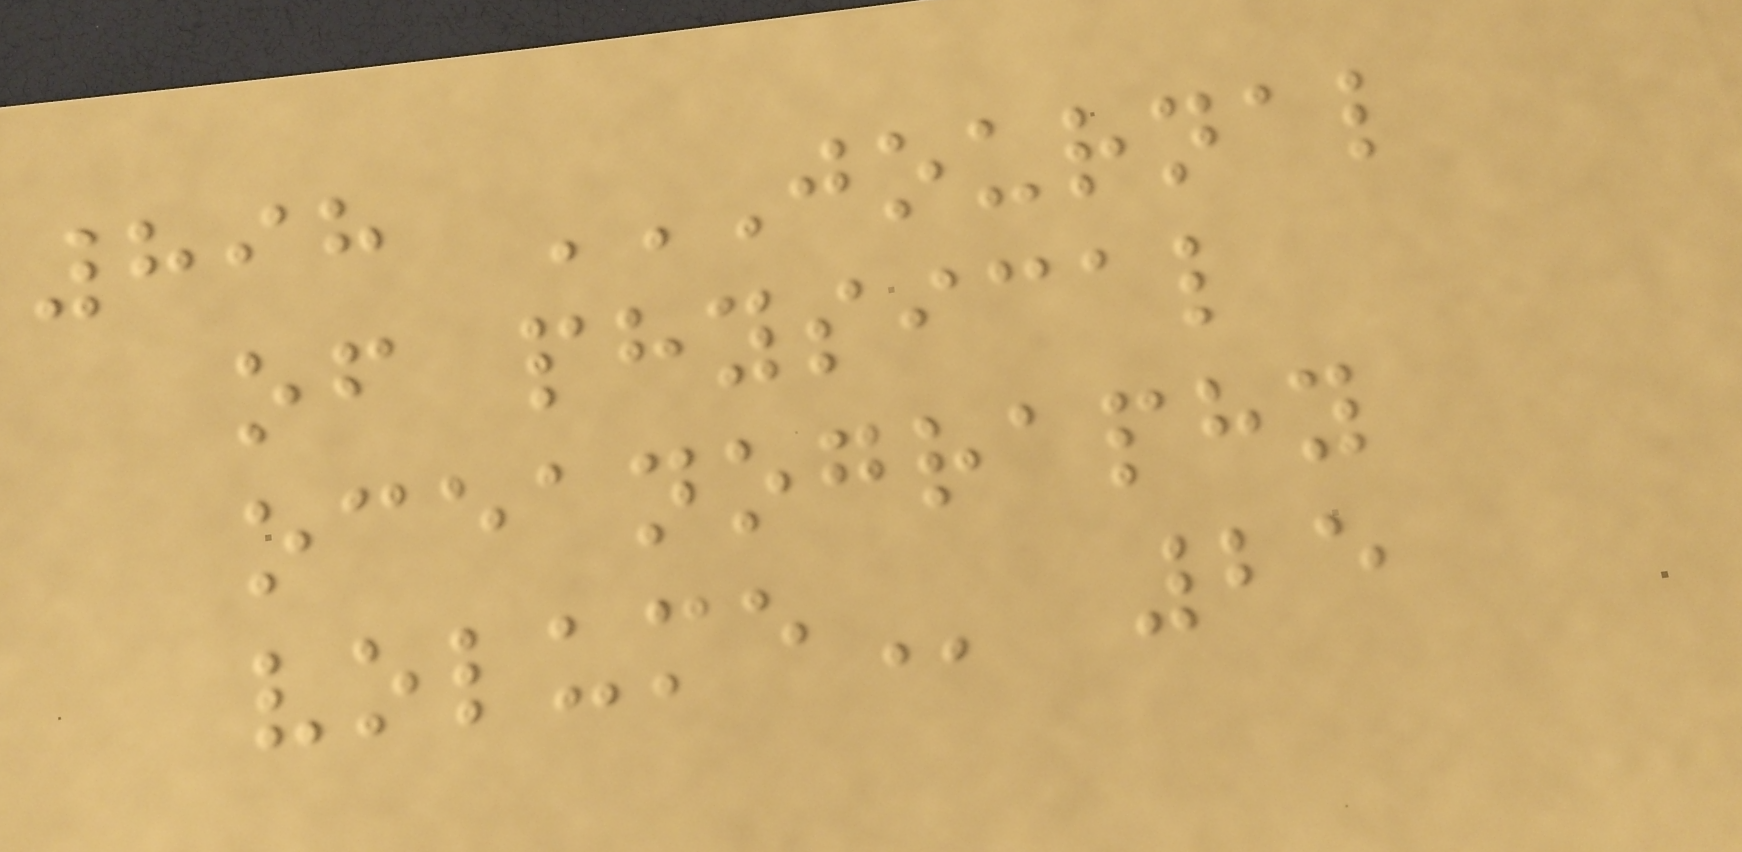898 JOURNAL
OF PHYSICAL
OCEANOGRAPHY
VOLUME 25
